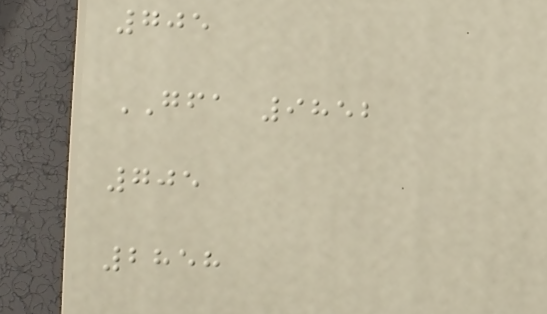705
GFA 9852
705
2858
